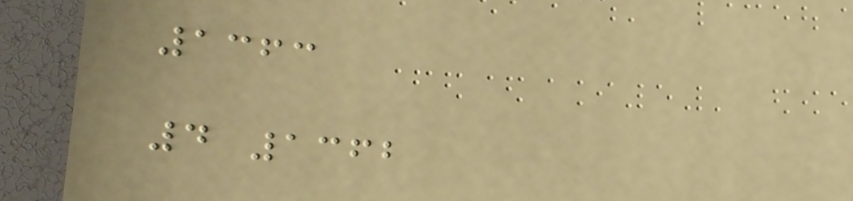1363
4 1362
